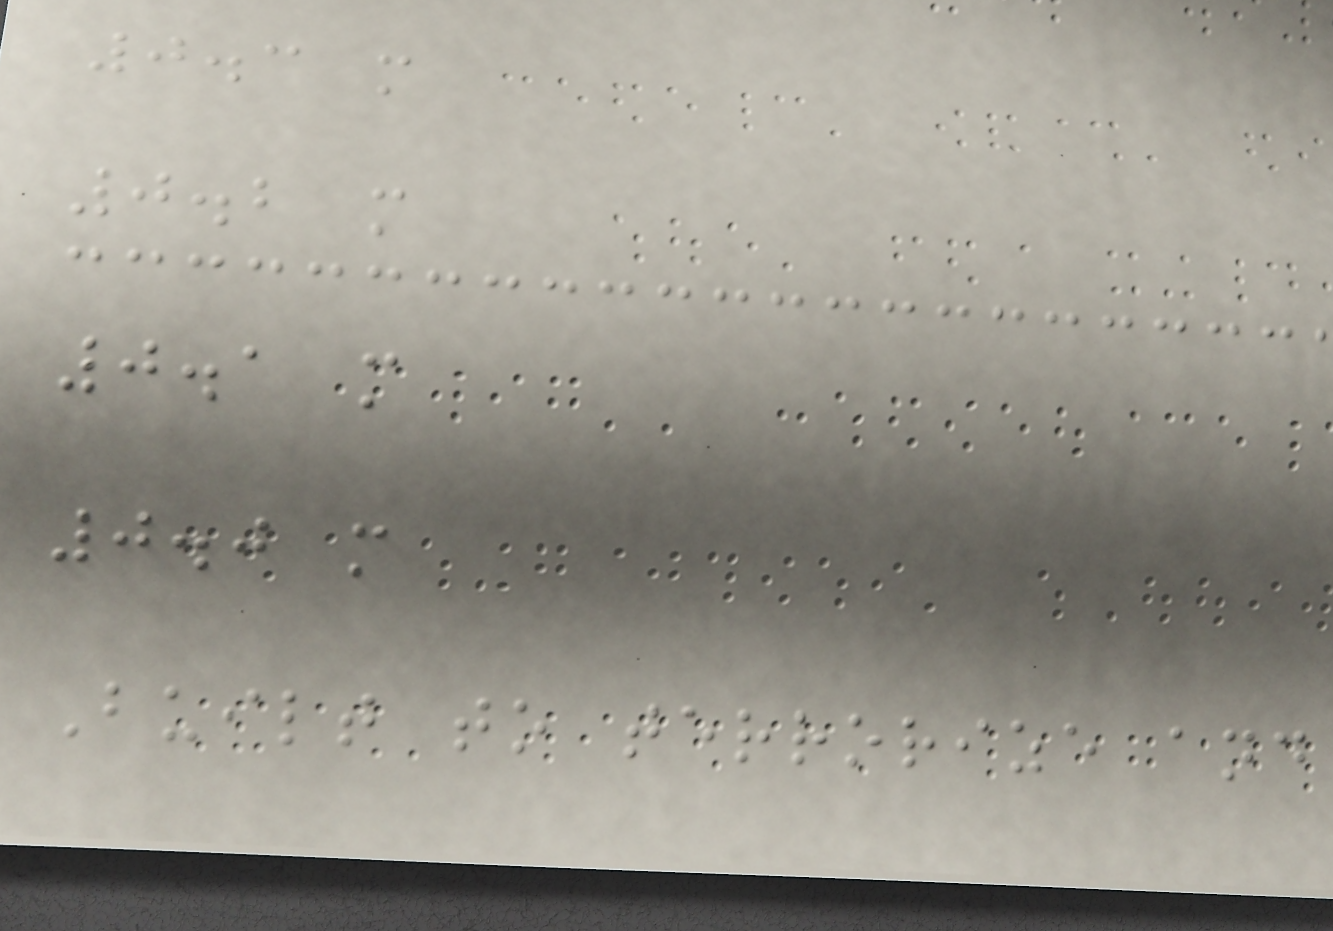0.3 m
0.2 m
0.1 m
0.0 m
Built to terrorize and
